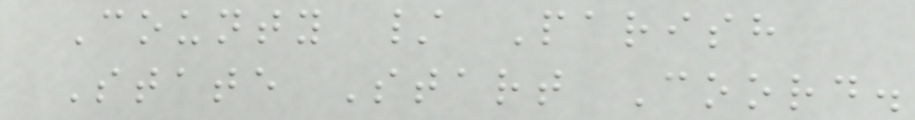County / Parish
State Start Coord.
